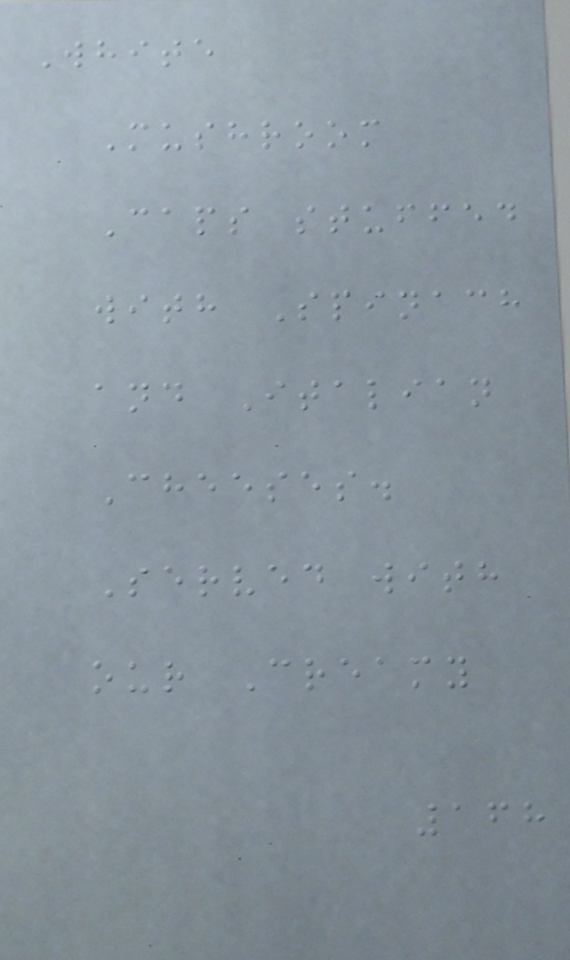White
Mushroom
Caps stuffed
with Spinach
and Italian
Cheeses.
Served with
our Creamy
168
